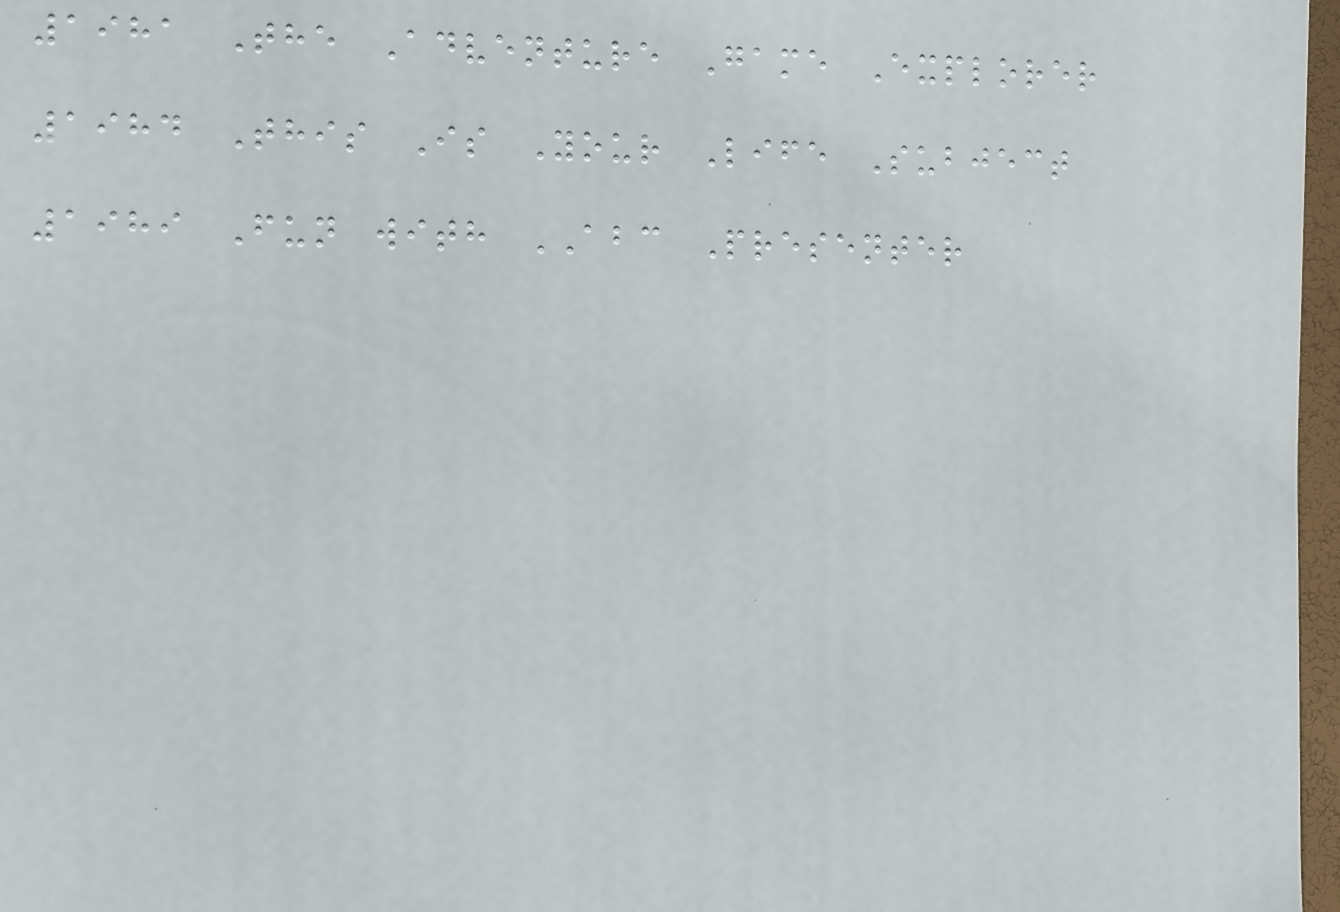1981 The Adventure Game Explorer
1984 This Is Your Life Subject
1989 Fun with ABC Presenter
